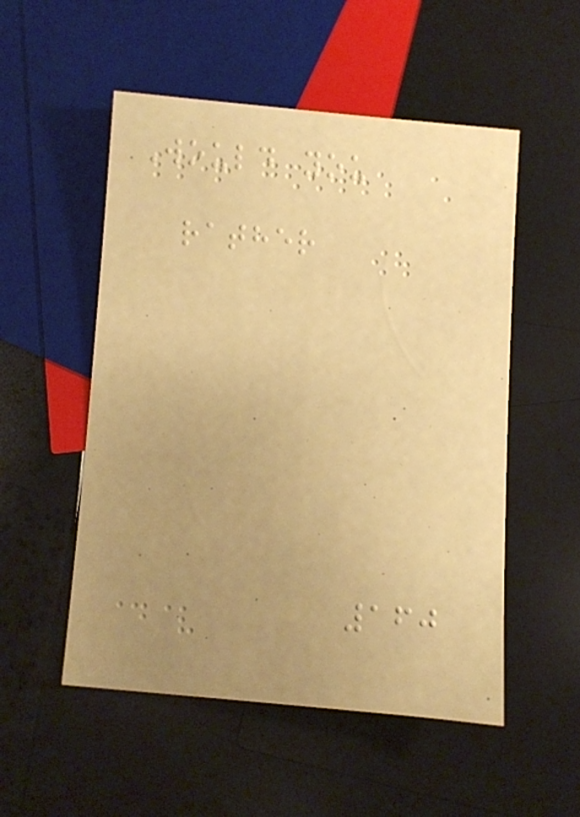Would you
rather
160
